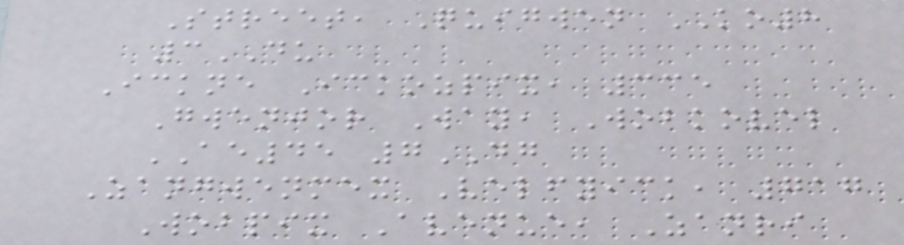Street, Quigwen KO8
3DU
Ickne Ickozpix, 335
Gwenjor Way, Wobkovel
AE45 7DG
Zangwenmex Velfyick, 717
Wobpix Avenue, Zanri
